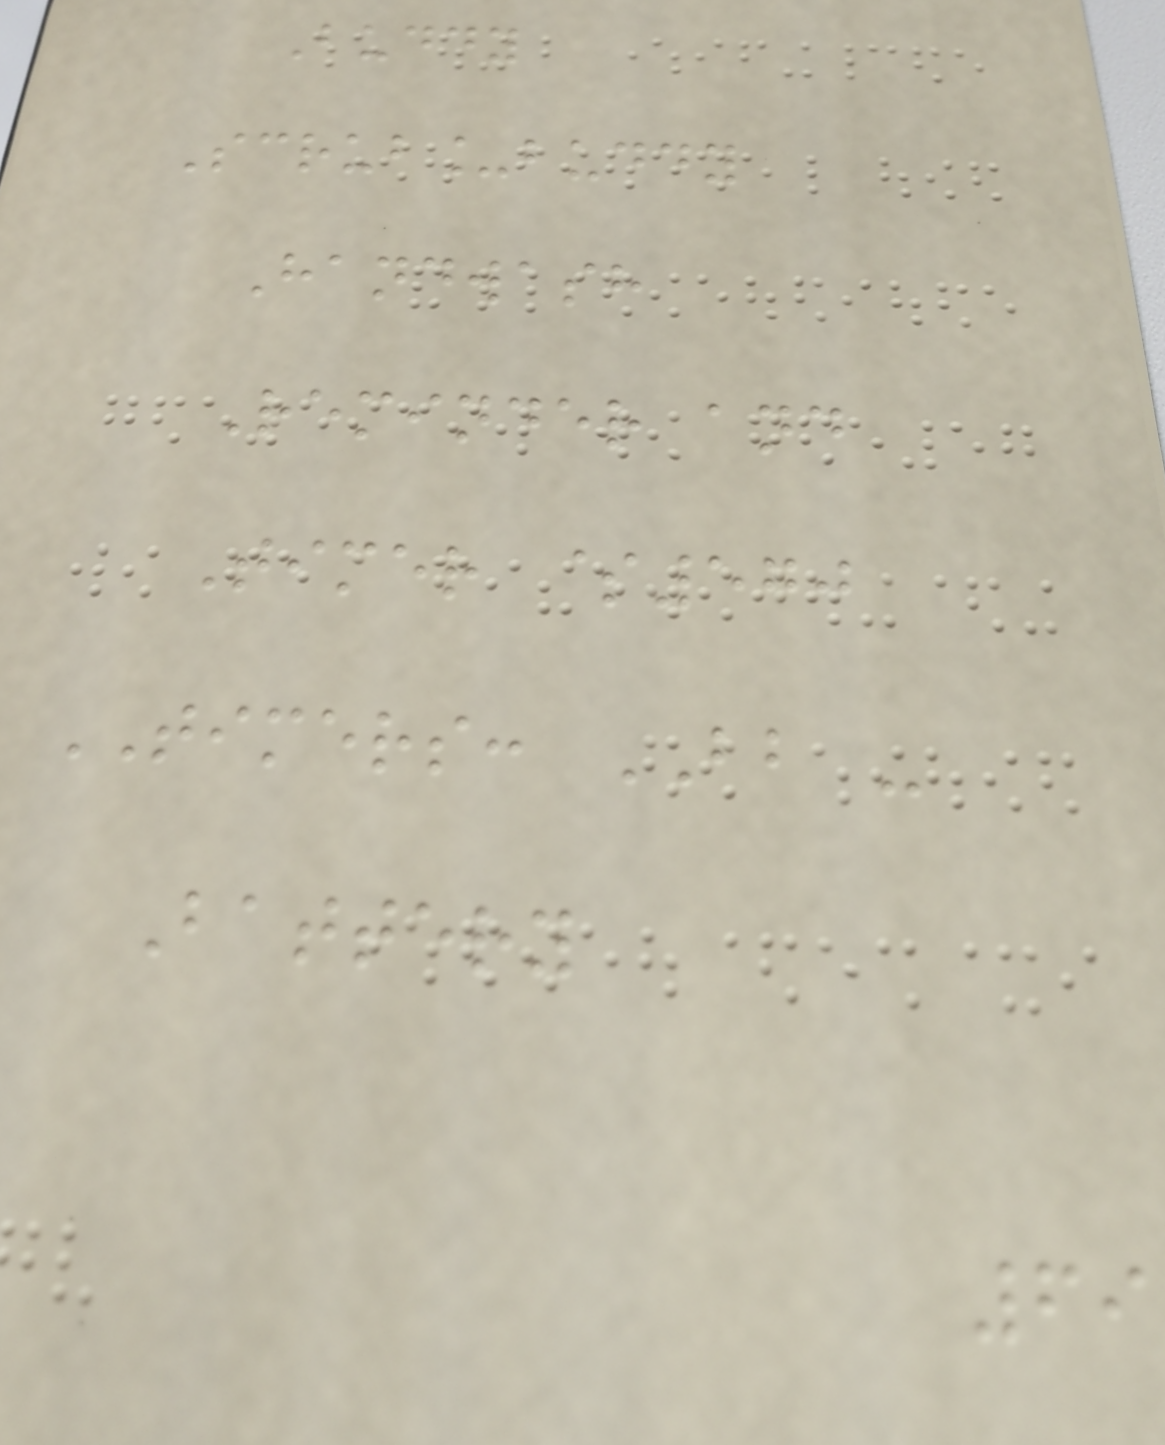Buddy
Scrub_buddy
Handwash
Reminder and
Timer $570
TIMERS: BB -
Battery
69
